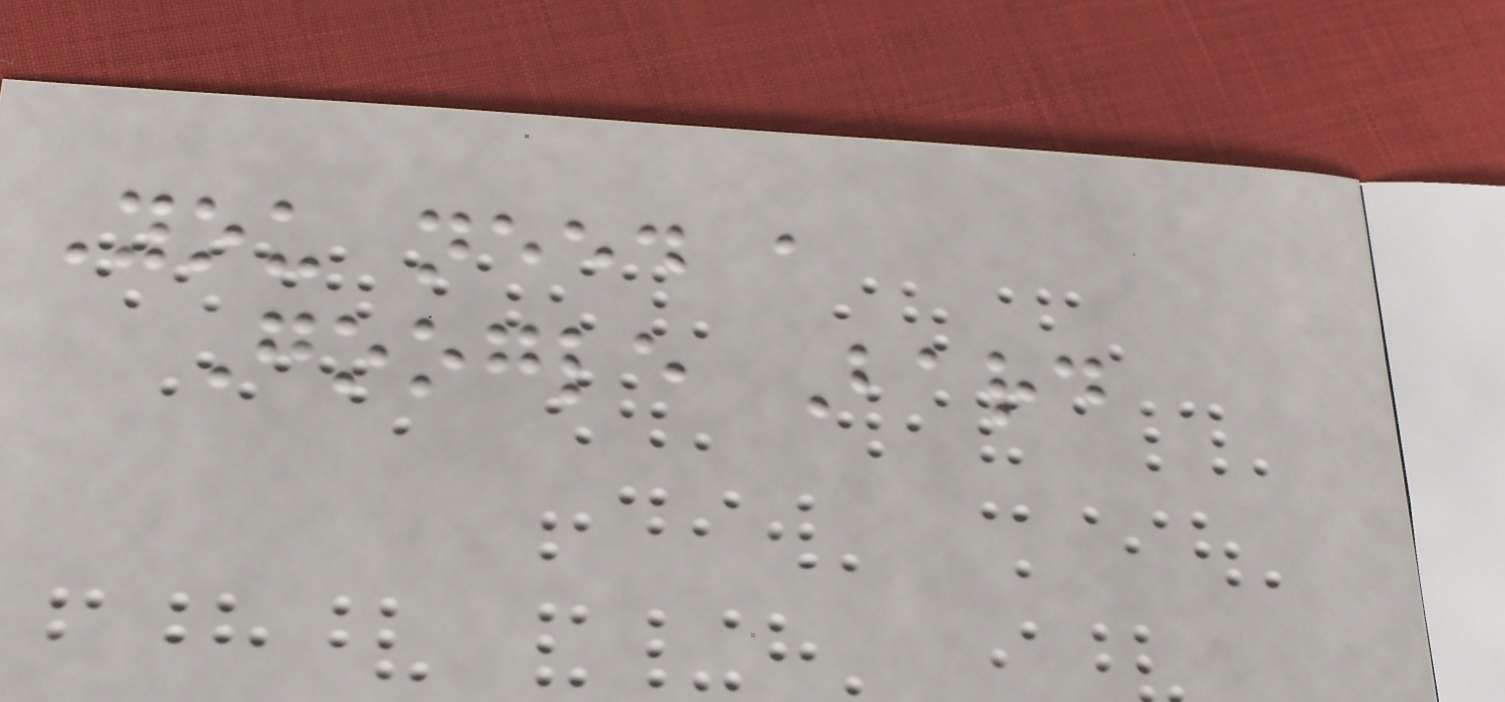You need a
Google Bard
